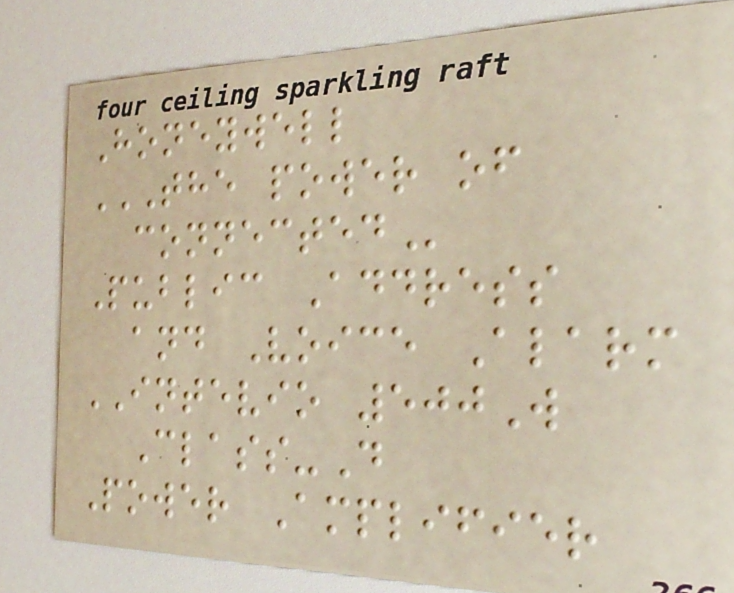Honeywell
THE POWER OF
CONNECTED
Public Address
and Voice Alarm
INTEVIO 500W
Class-D
Power Amplifier
